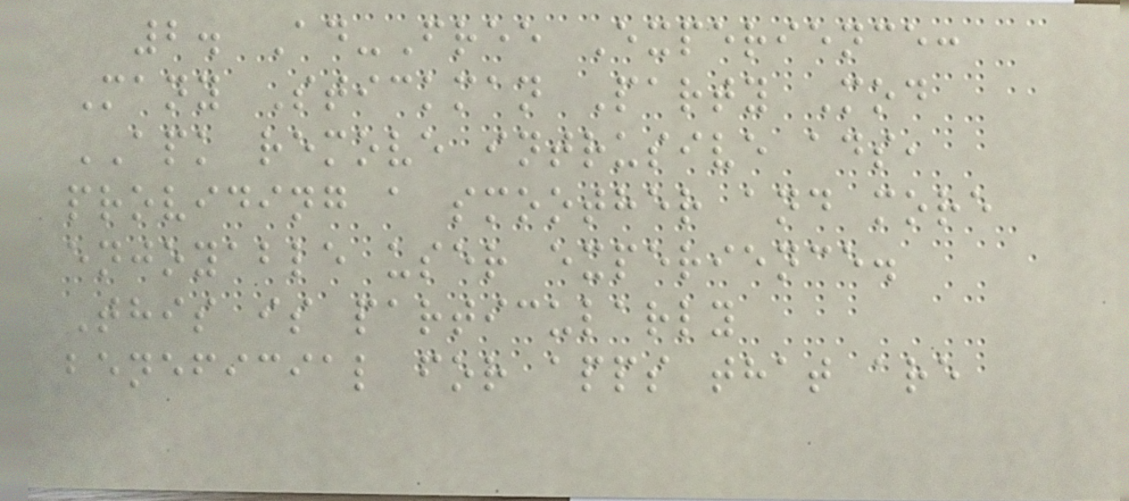2. Ad-Free Experience:
Many Stickman Party Mod
APK remove intrusive ads,
providing a smoother and more
enjoyable user experience.
This is particularly
beneficial for apps that are
